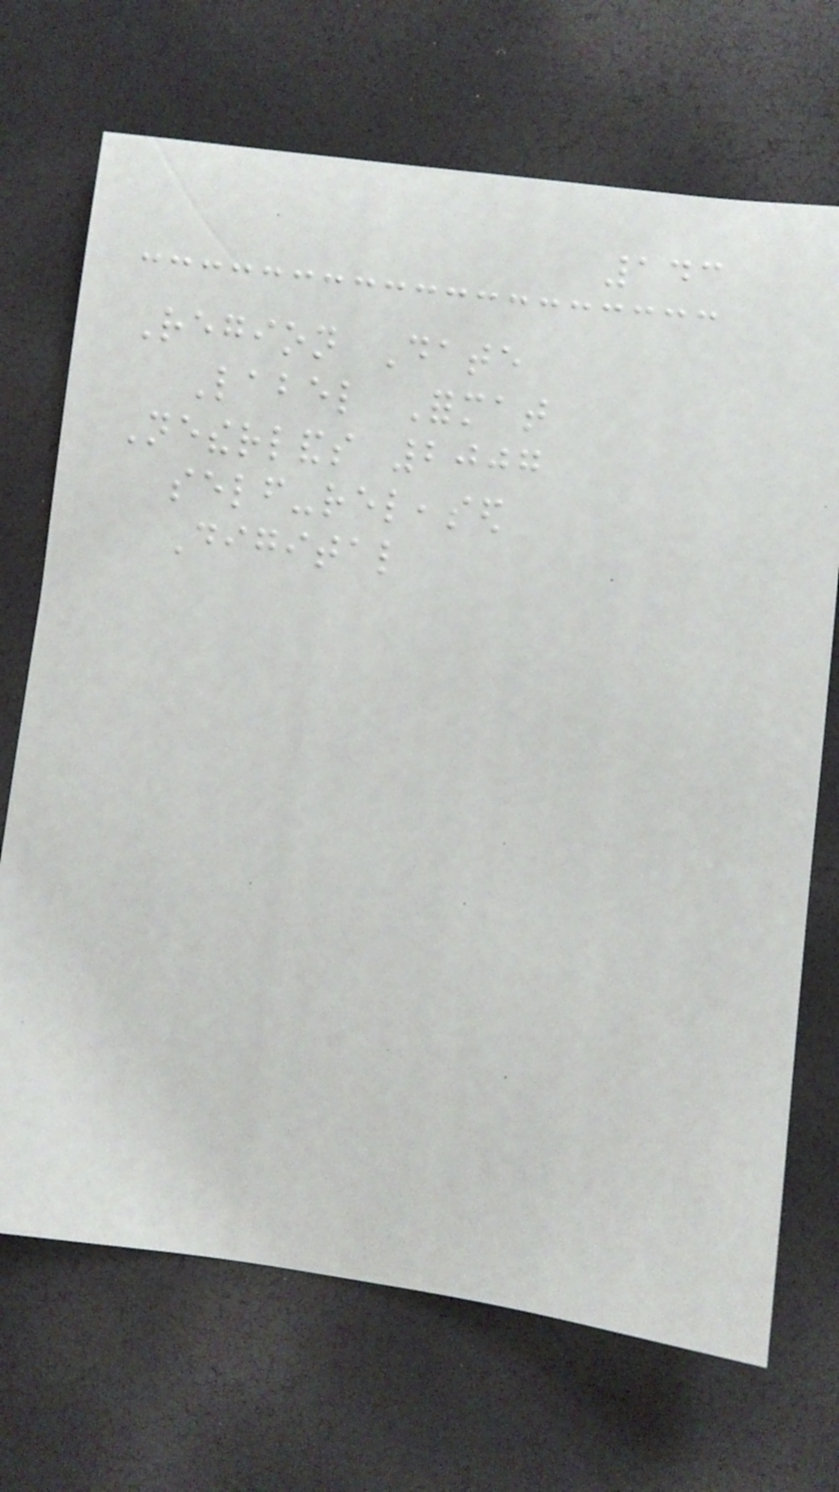143
Region Date
Label Format
Netherlands 2007
self-released
Digital
